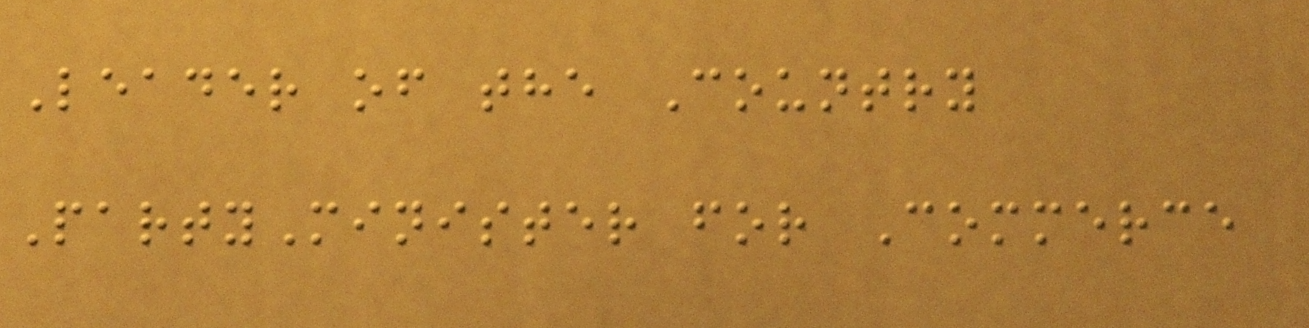Leader of the Country
PartyMinister for Commerce
